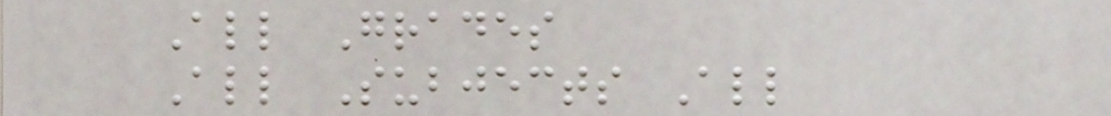All Grades
All Subjects All
